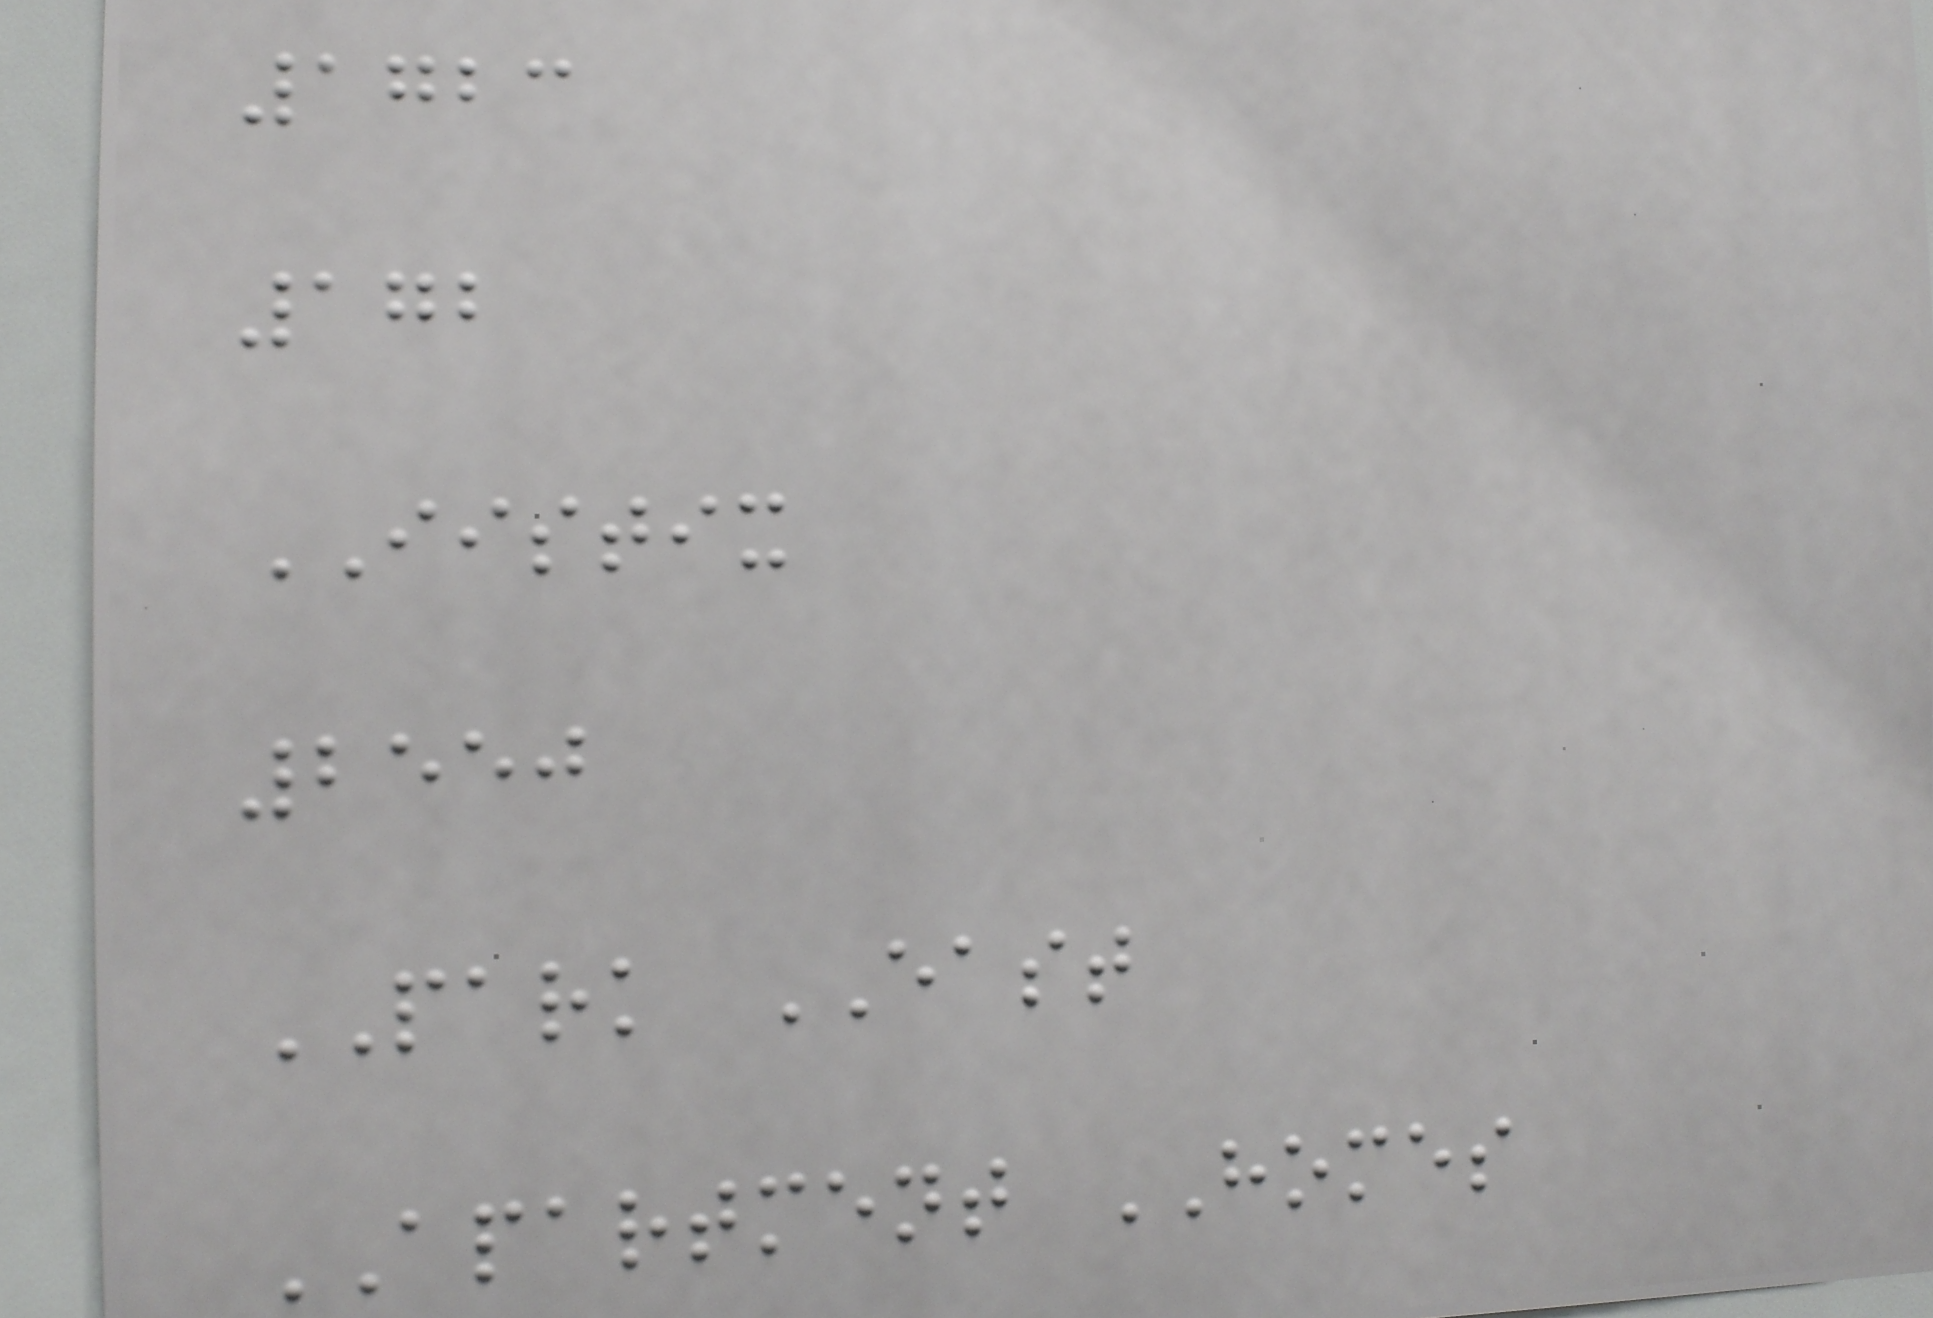1723
172
IISTIX
2550
PARK EAST
APARTMENT HOMES
